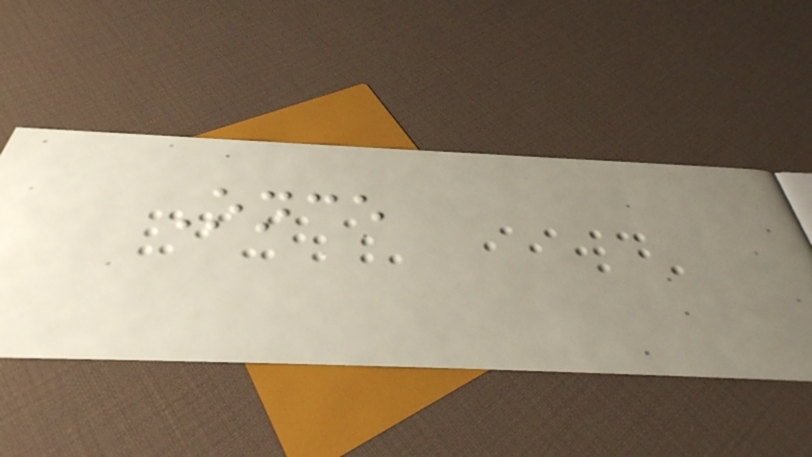Once
